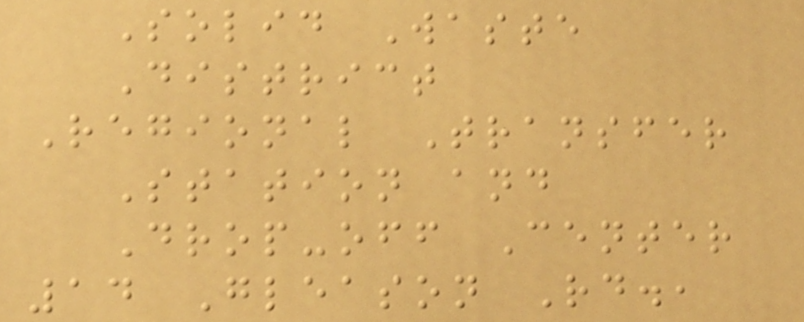Solid Waste
District
Regional Transfer
Station and
Drop-off Center
14 Gleason Rd.,
